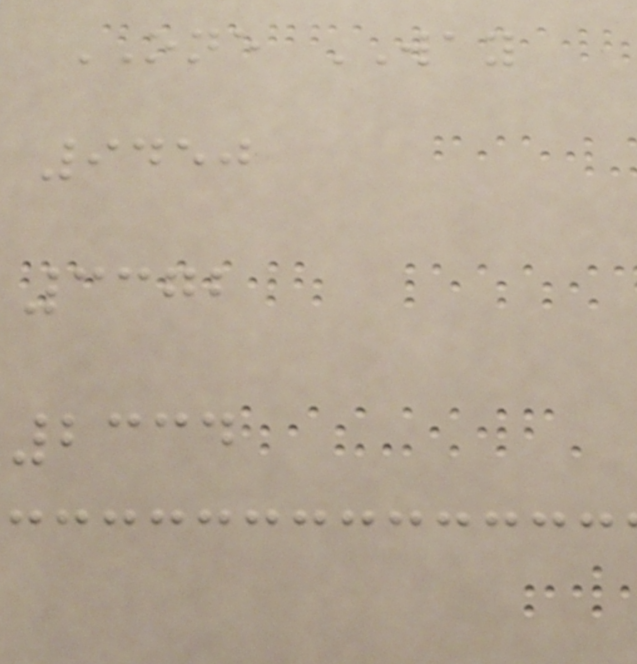ONE WAY
9450
3372
2334
